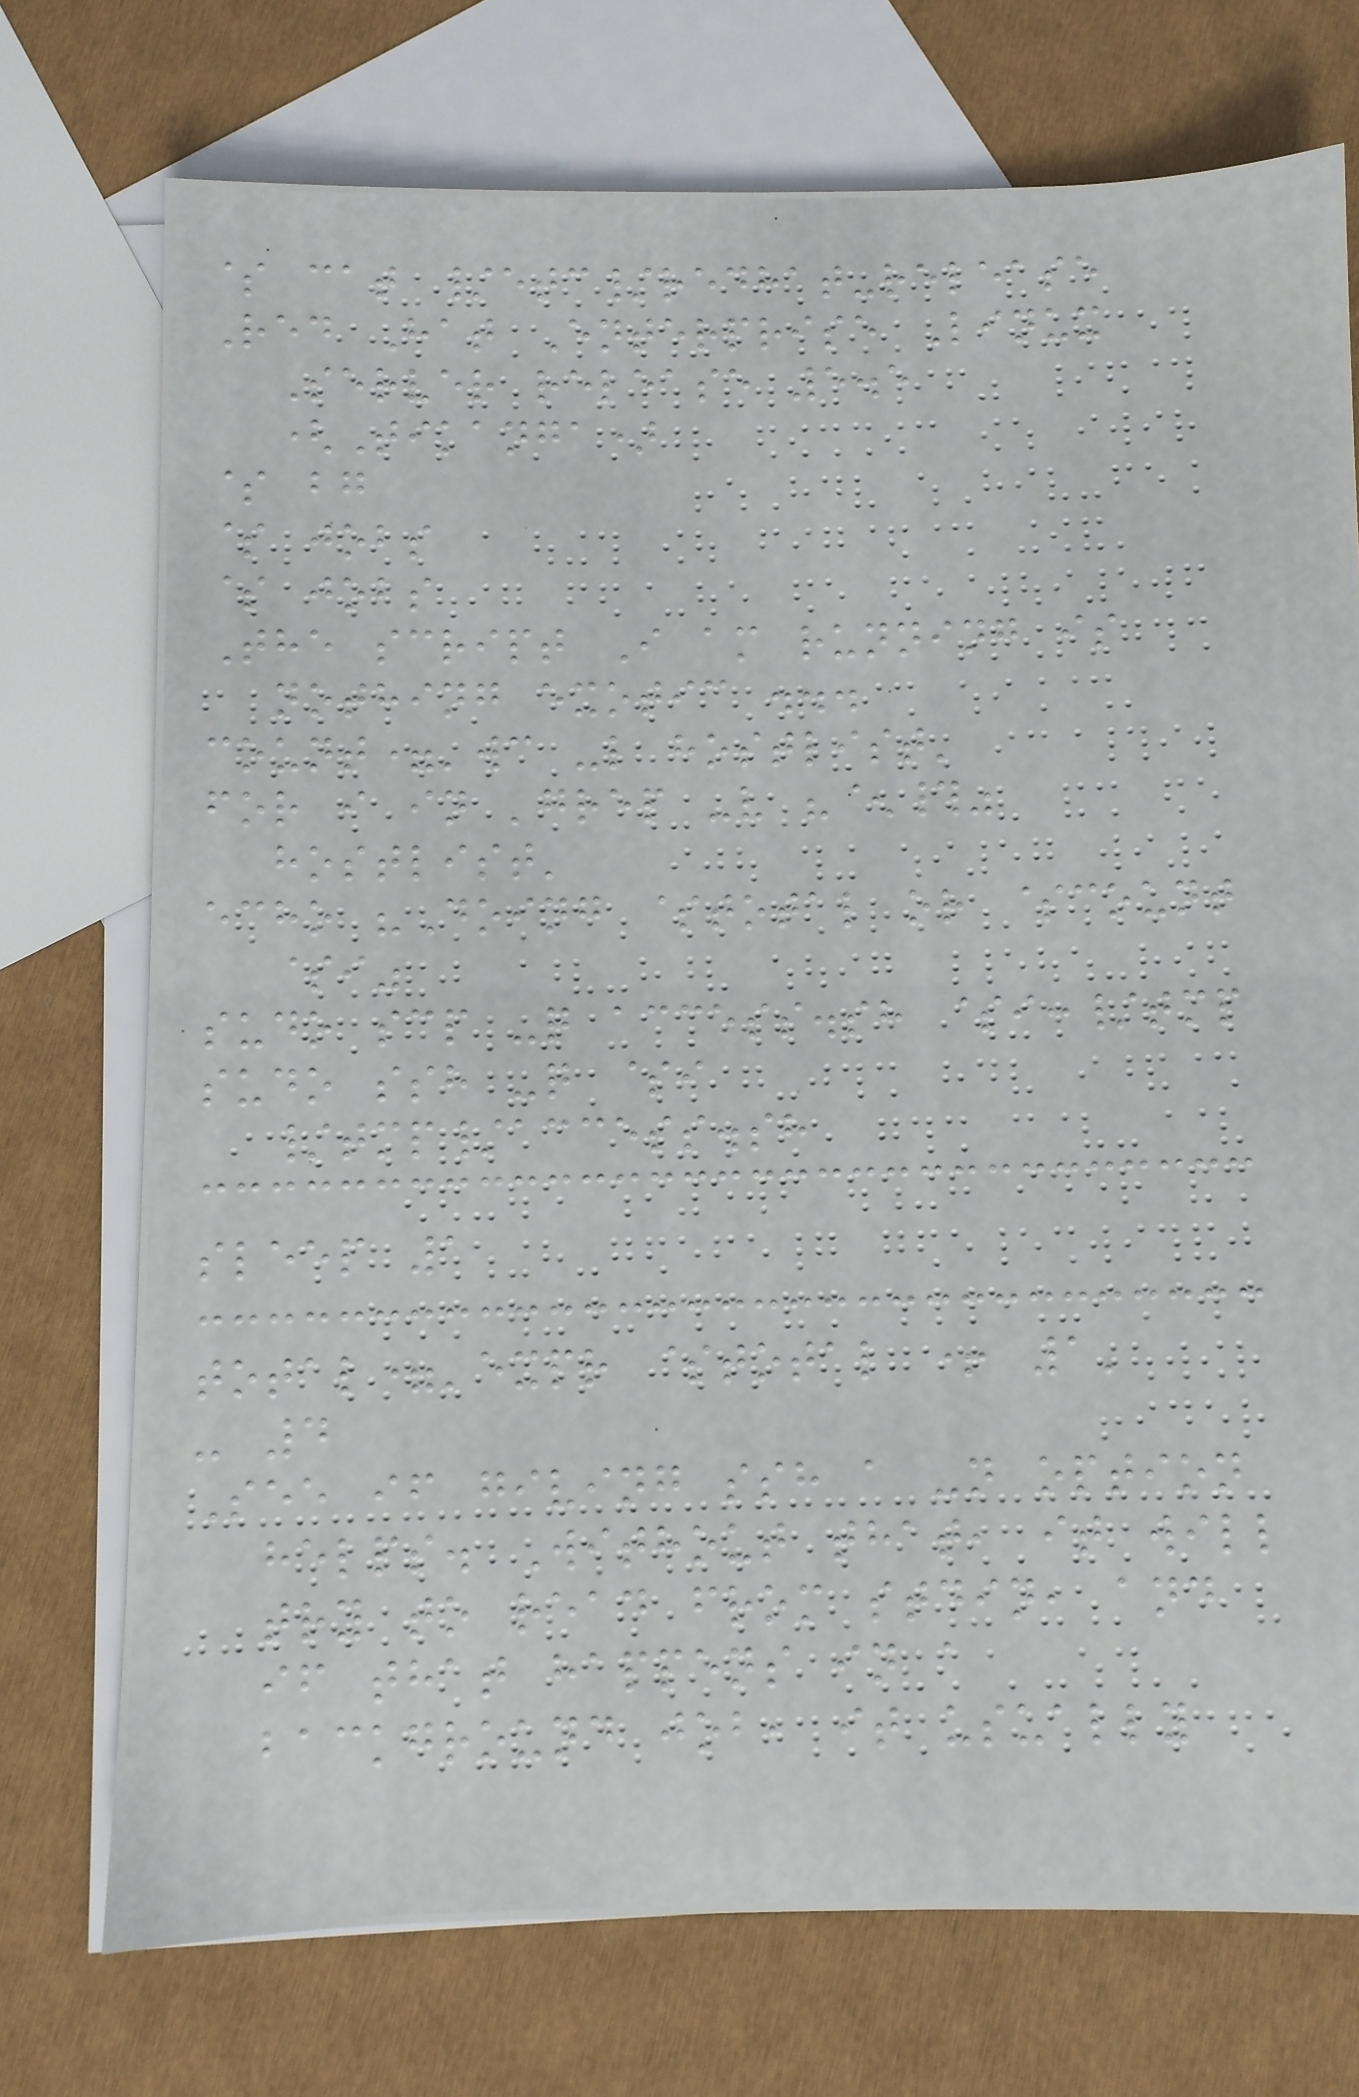$ cat /etc/redhat-release
Red Hat Enterprise Linux
Server release 5.5
(Tikanga)
$ bg
$ jobs
$ jobs
The script I am running is
nothing exotic ...
count='wc -l hostlist'
for i in 'grep -v "^#"
hostlist'
echo "Doing $total or $count
$i"
sudo scp -q access.sh $i:/tmp
sudo ssh -q $i
/tmp/access.sh
sleep 1
total='expr $total + 1'
- 4
See if giving ssh a -n option
helps. Without that, it will
try to read from stdin, and
if that happens in a
background job, it usually
